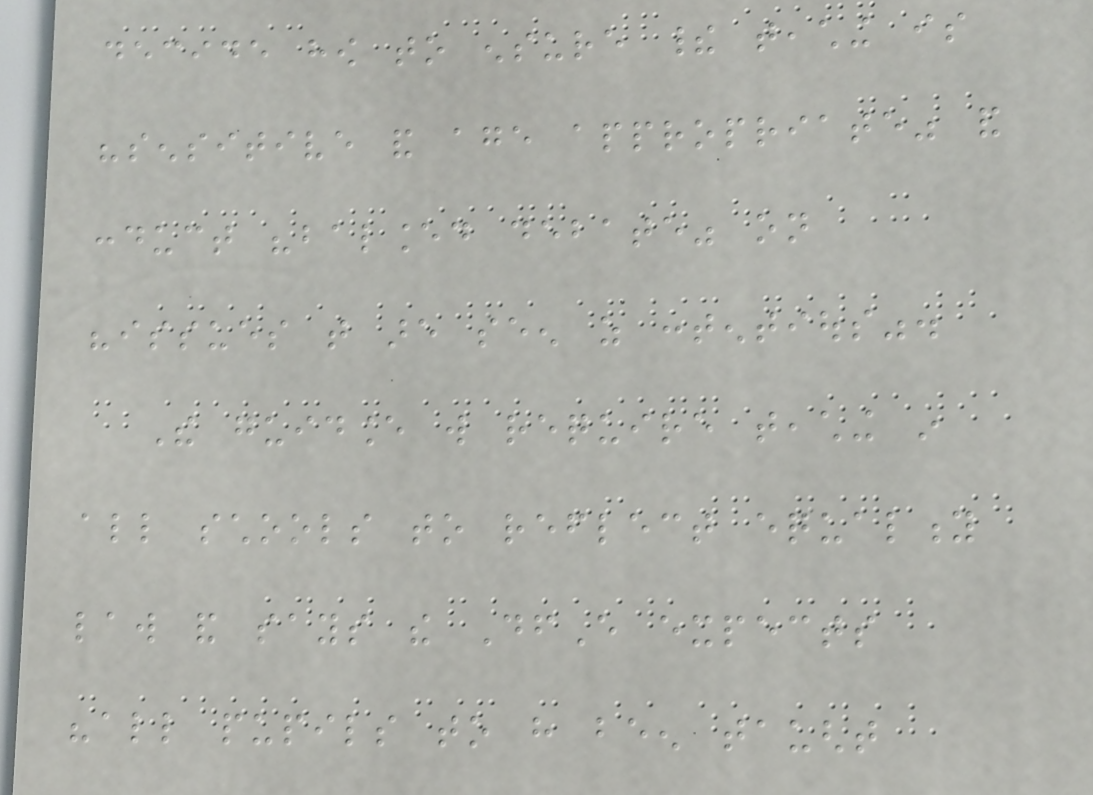decide how to ensure their teaching is
"sensitive and age appropriate" and
conduct "balanced debate" on
"issues that are seen as contentious".
The guidance will require teaching in
all schools to reflect equality
law and says the DfE expects
"all pupils to have been taught
